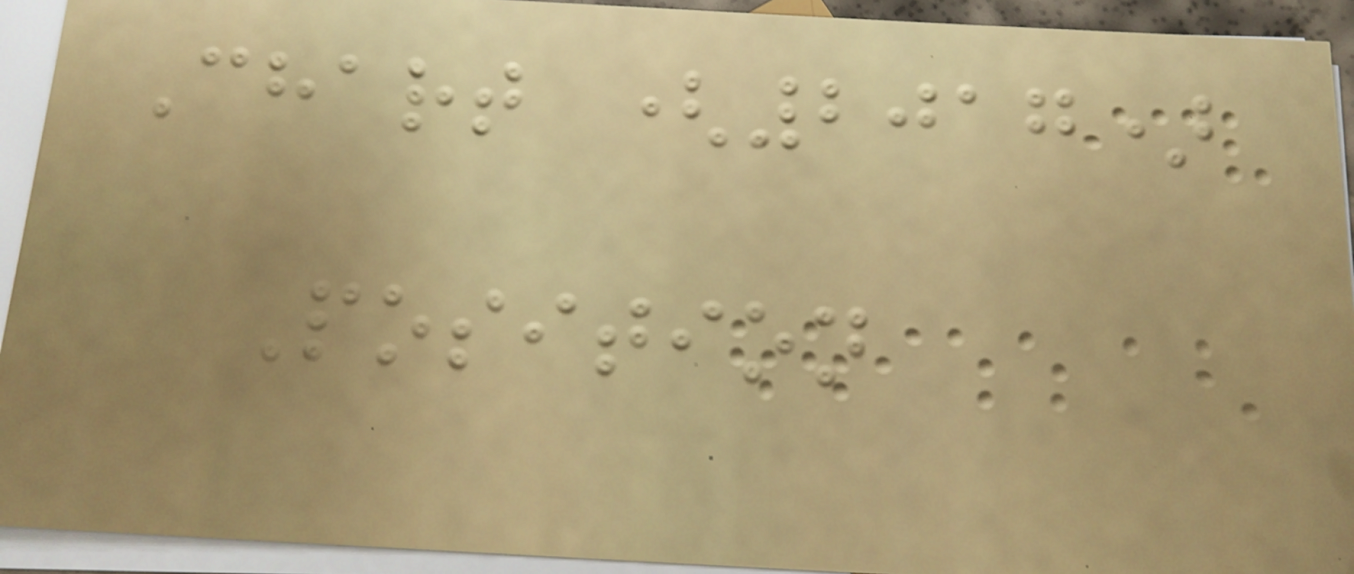Chart (2017)
Position
